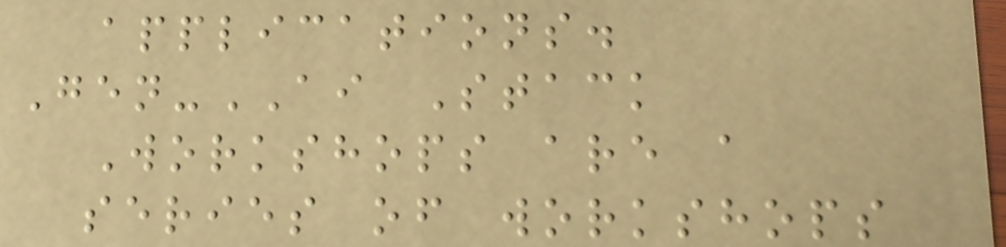applications.
Gen-AI Stack
Workshops are a
series of workshops
